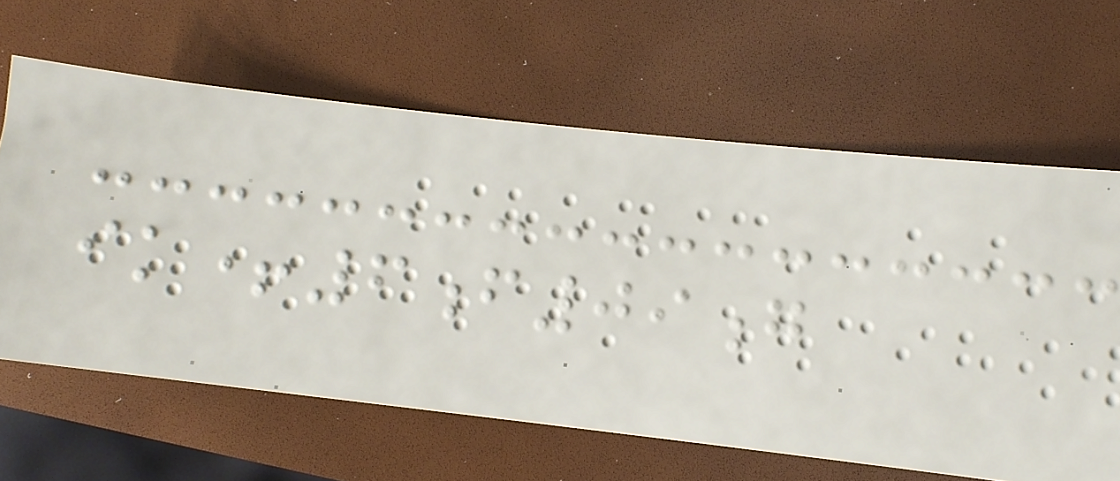ik+6f09g
